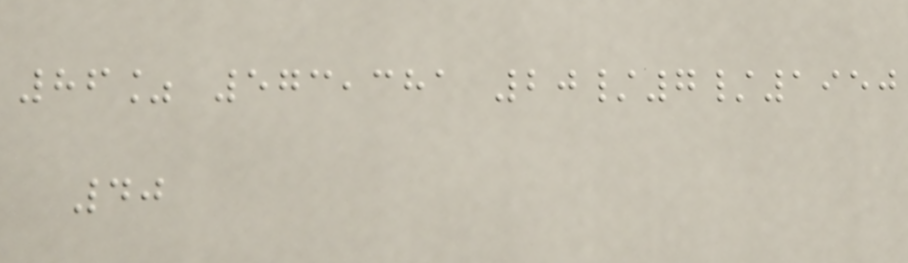86% 573,381 20/7/1950
40
